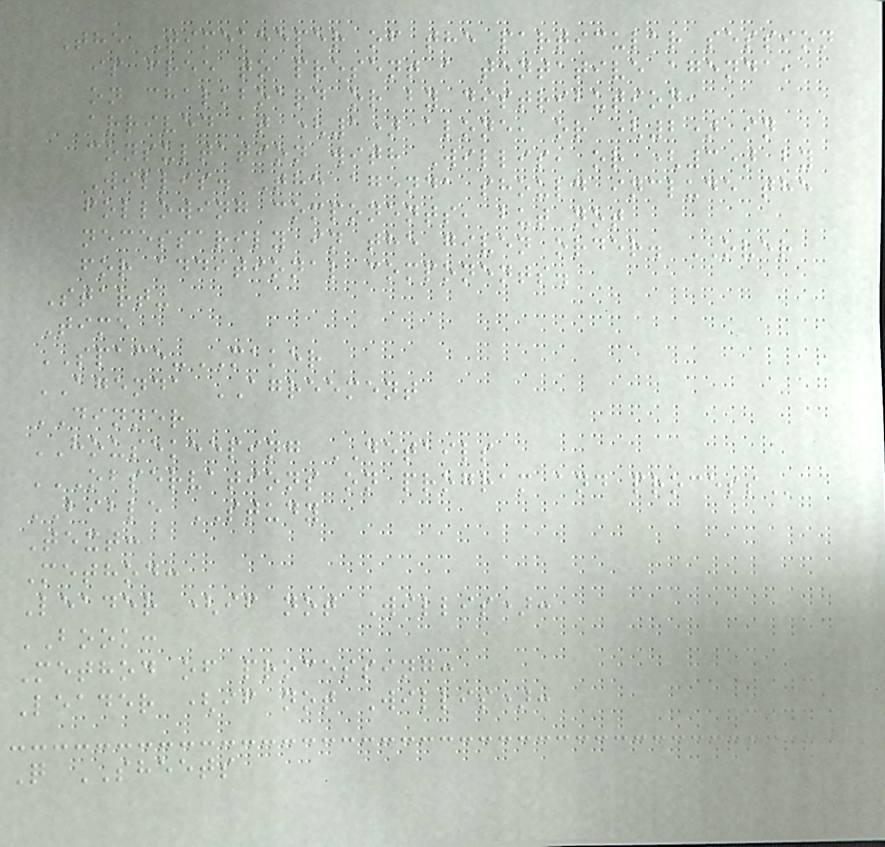The Timekeeper of the particular session
is free to present a tentative agenda,
on chalkboard or by distribution,
arrived at (1) alone, or (2) in
consultation with Willis, or (3) by
Willis. The agenda should include the
following components, but not
necessarily in the given order. OVER
for additional components.
Start-
Time
SPACE-MAKER
AGENDA AGREEMENT
DINNER
HOUSEKEEPING DETAILS
OBSERVATIONS ON PROGRAM AND PROCESS
BIBLE STUDY
Text:
Method:
Leader (if not Willis):
BOOK:
Method of processing:
Leader (if not Willis):
Q SHEETS
